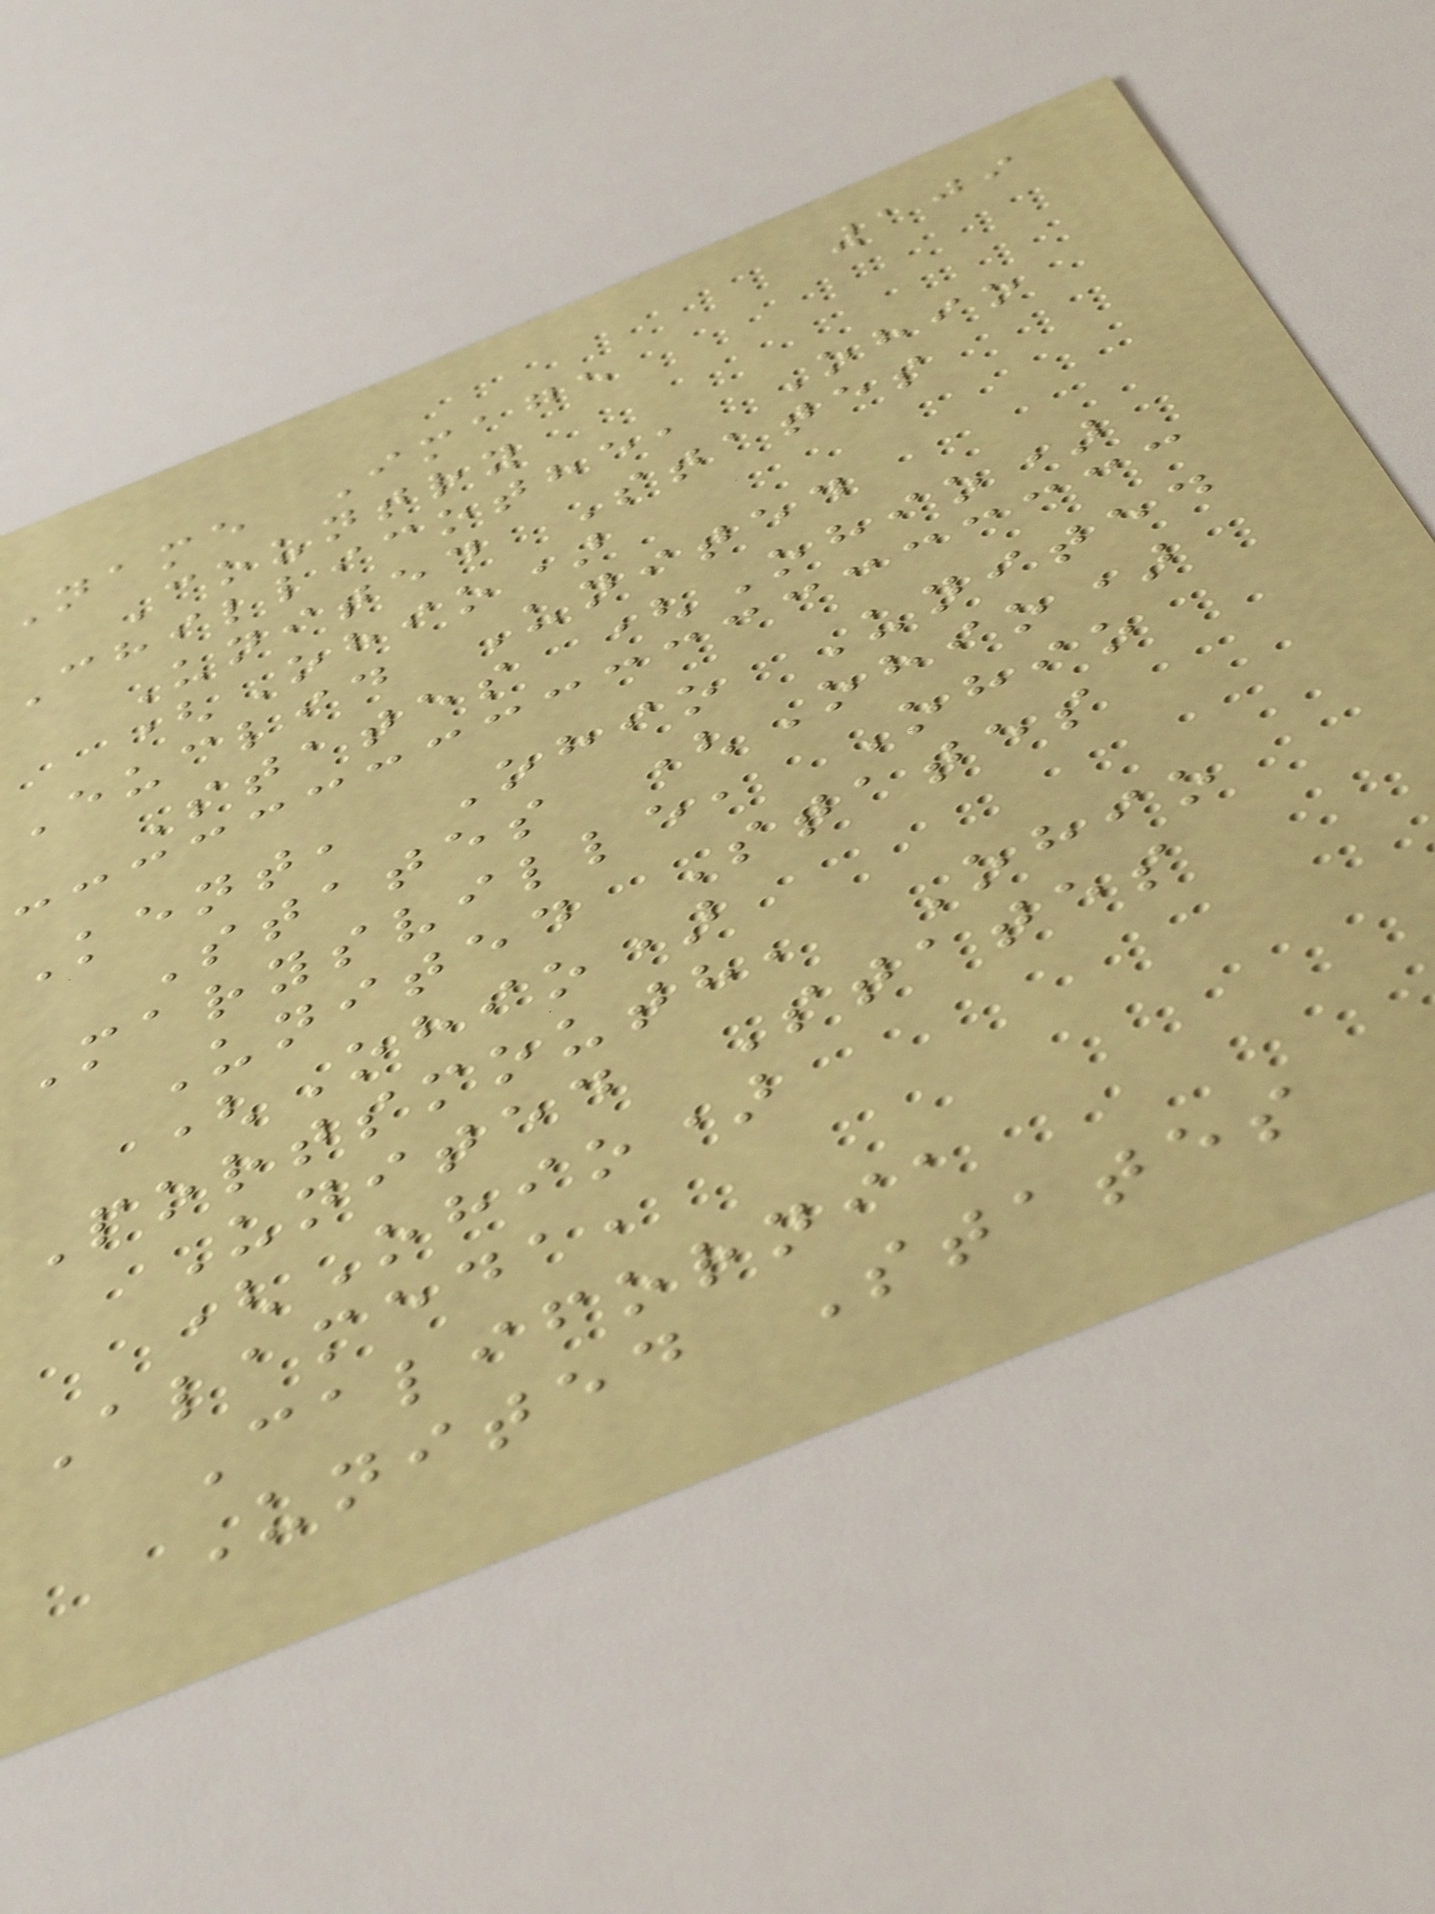109
Name Image
Country
Chillicothe, Ohio
United States
(Ohio)
Euclid United
States (Ohio)
Kent, Ohio United
States (Ohio)
Marysville, Ohio
United States
(Ohio)
Portsmouth, Ohio
United States
(Ohio)
Alameda,
California
United States
